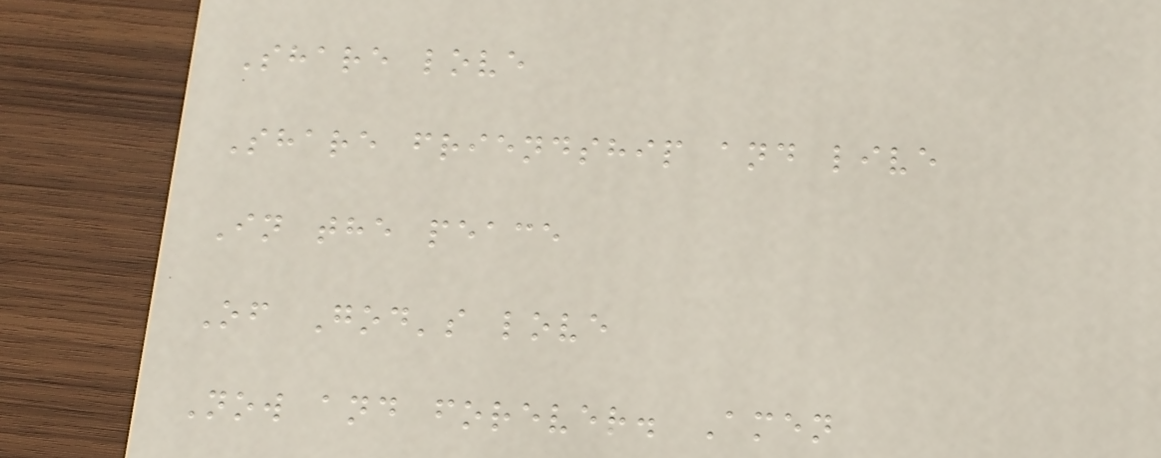Share love
Share friendship and live
In the peace
Of God's love
Now and forever. Amen
